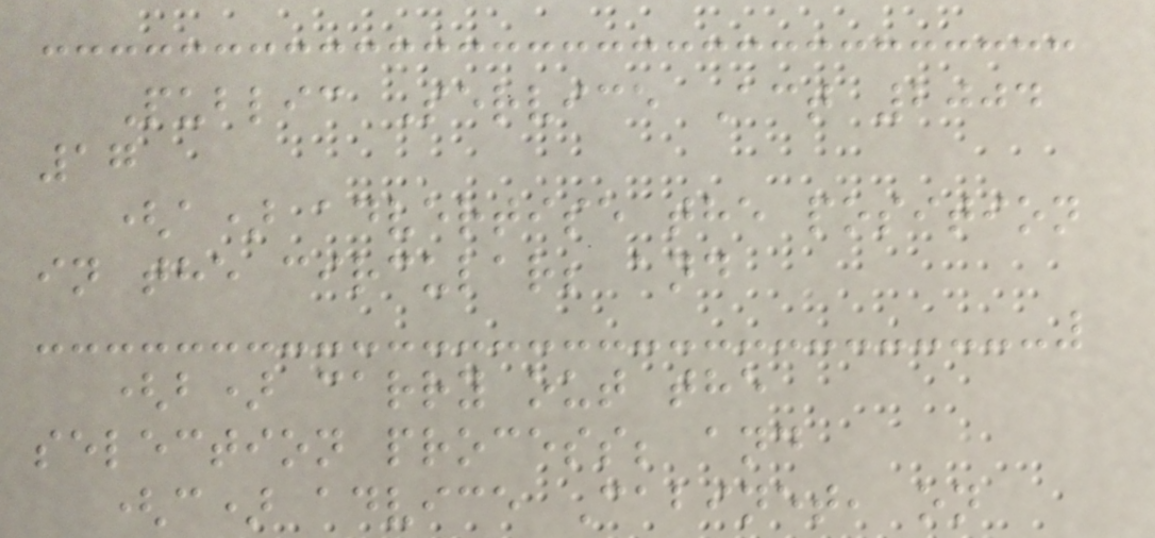Public Service Act 2004
17
(a) advertise the position
in the circular; and
(b) carry out the
selection process; and
(c) advice Cabinet, on
